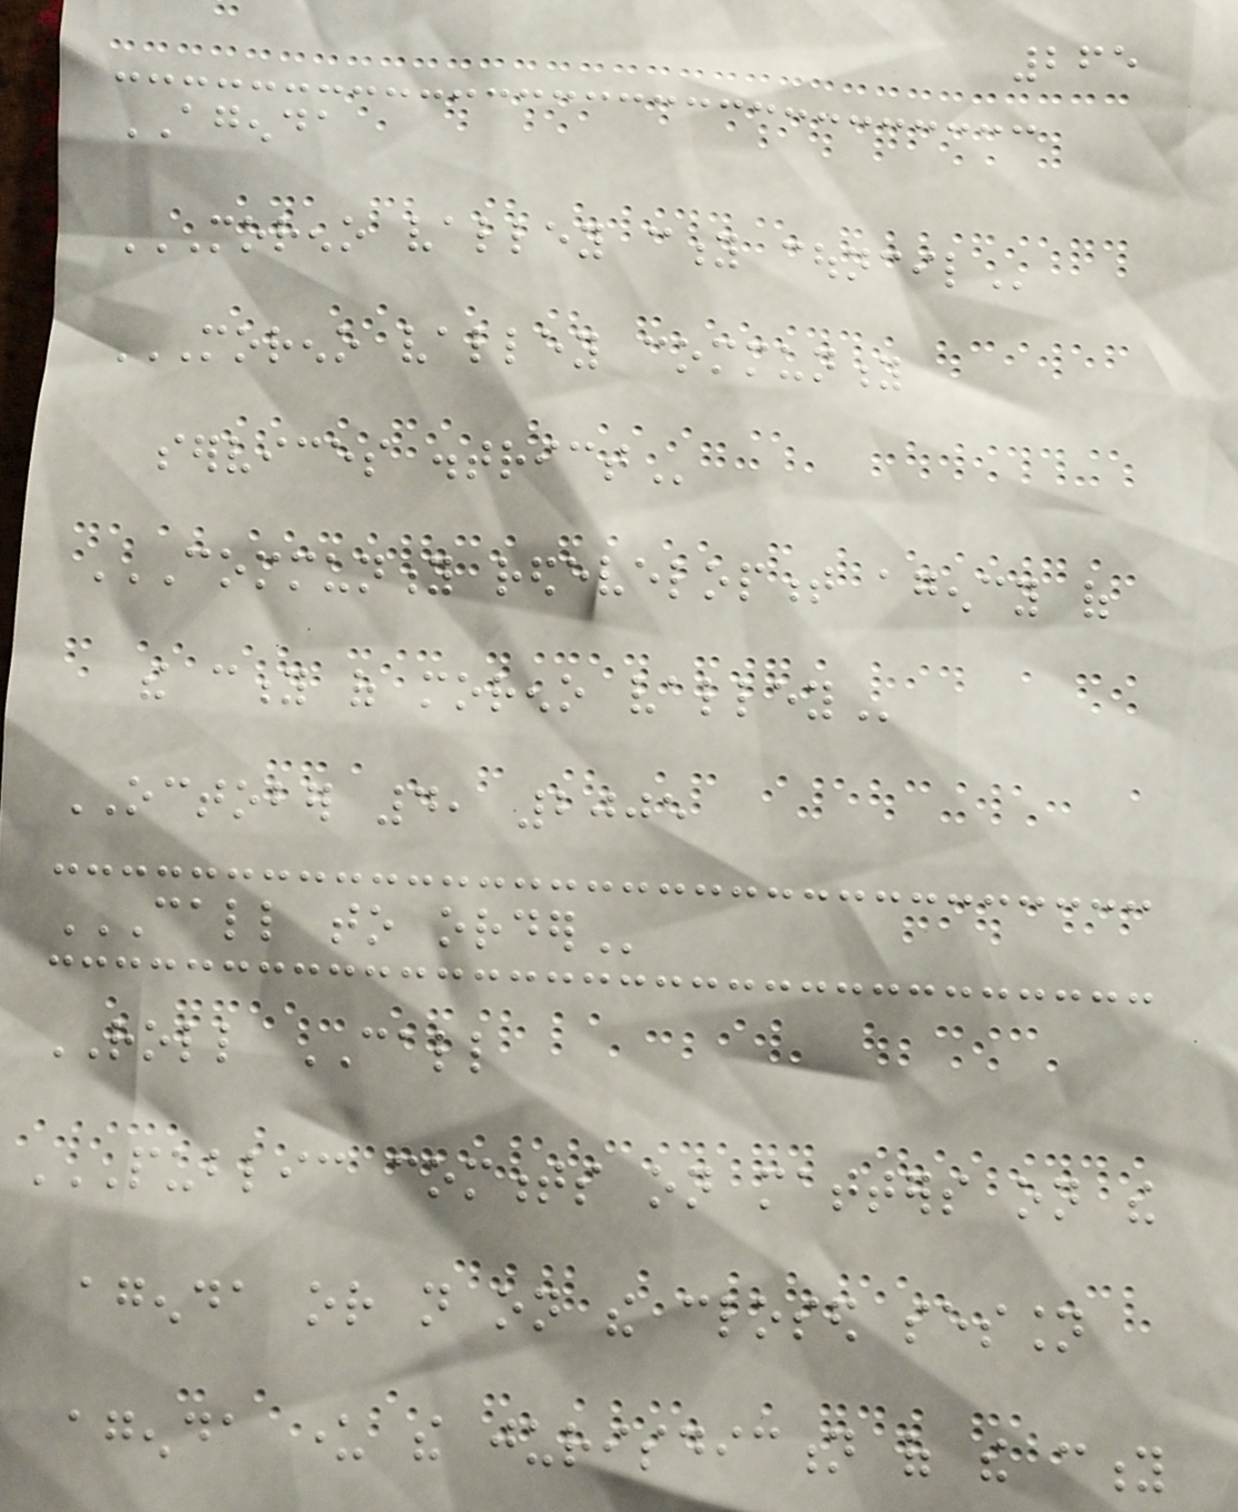265
AGENDA
MORENO VALLEY CITY COUNCIL
MORENO VALLEY COMMUNITY
SERVICES DISTRICT
COMMUNITY REDEVELOPMENT AGENCY OF
THE CITY OF MORENO VALLEY
OCTOBER 4, 2005
CALL TO ORDER
ROLL CALL
PUBLIC COMMENTS ON MATTERS ON THE
AGENDA OR NOT ON THE CLOSED SESSION
AGENDA UNDER THE JURISDICTION OF THE CITY
